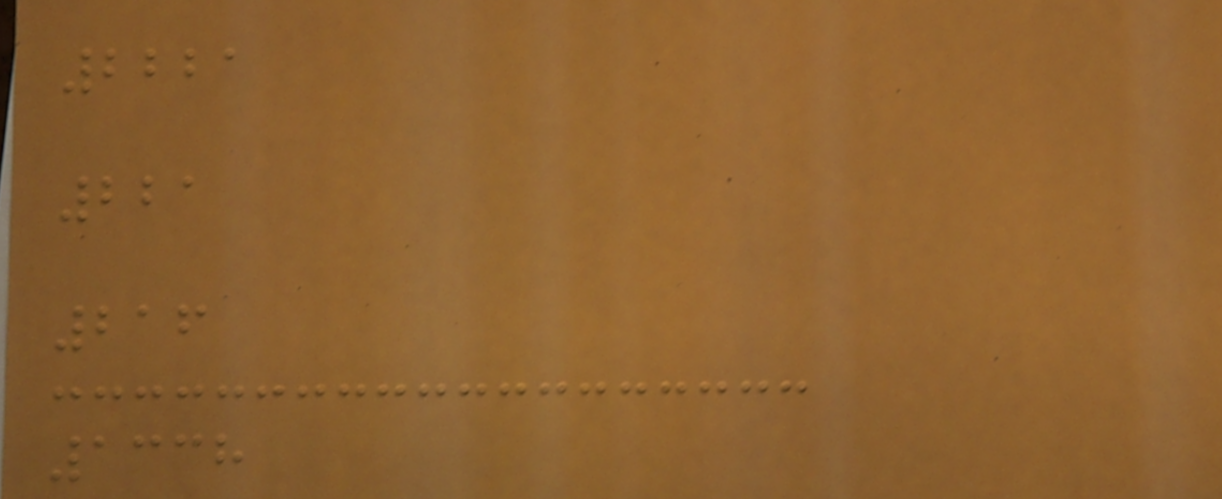2221
221
216
1338
